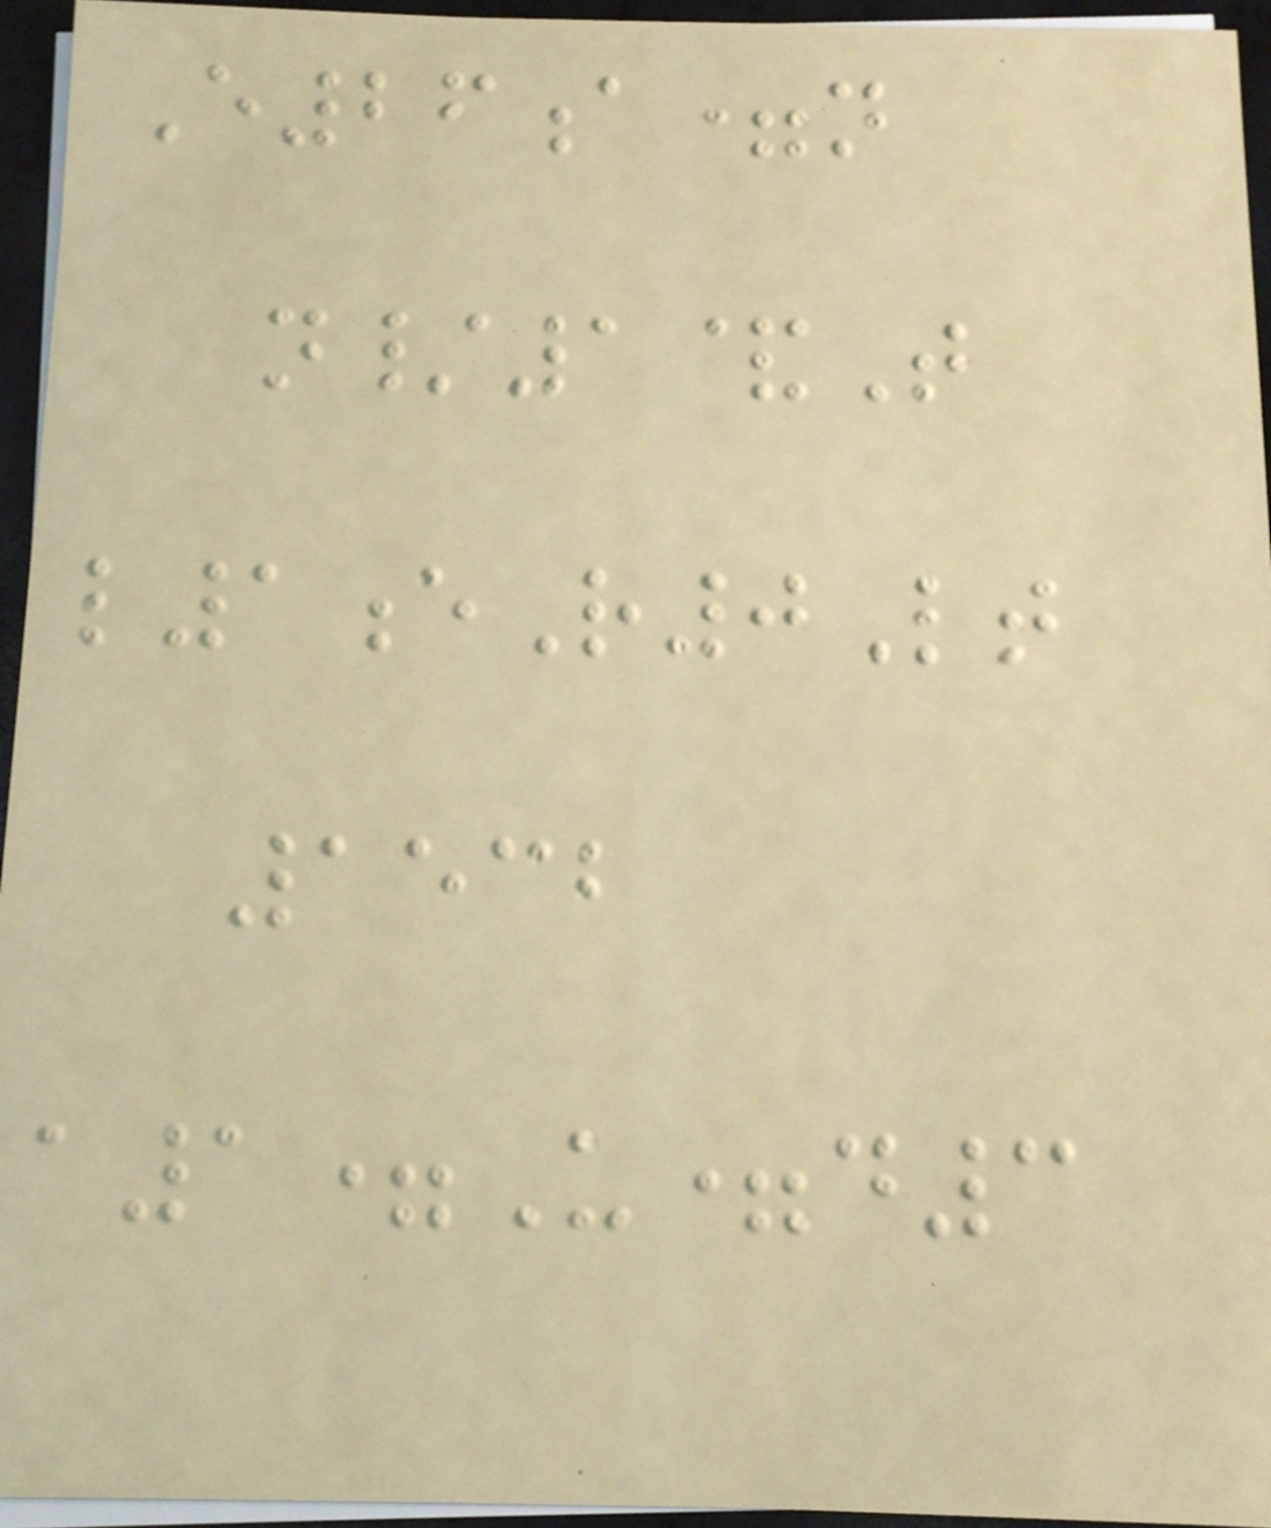E26a=n
n/1&T
l1eR0Lt
1532
a1=U=d3
